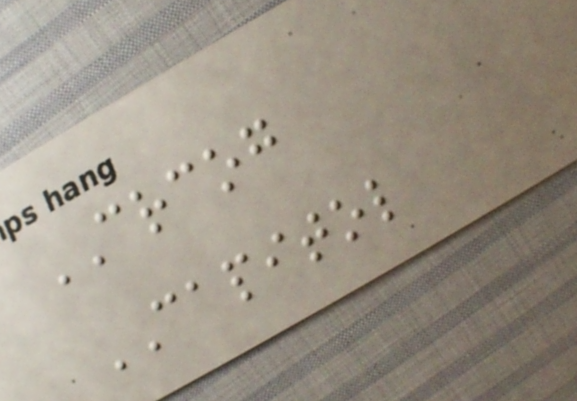CRCOG
CAPITOL
